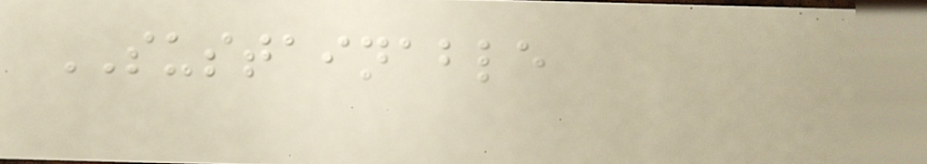SUSTAINABLE
